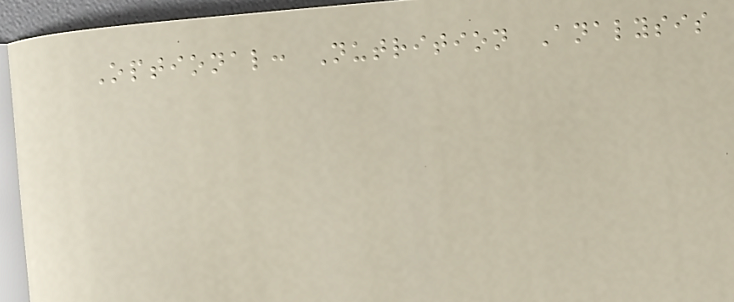Optional: Nutrition Analysis
